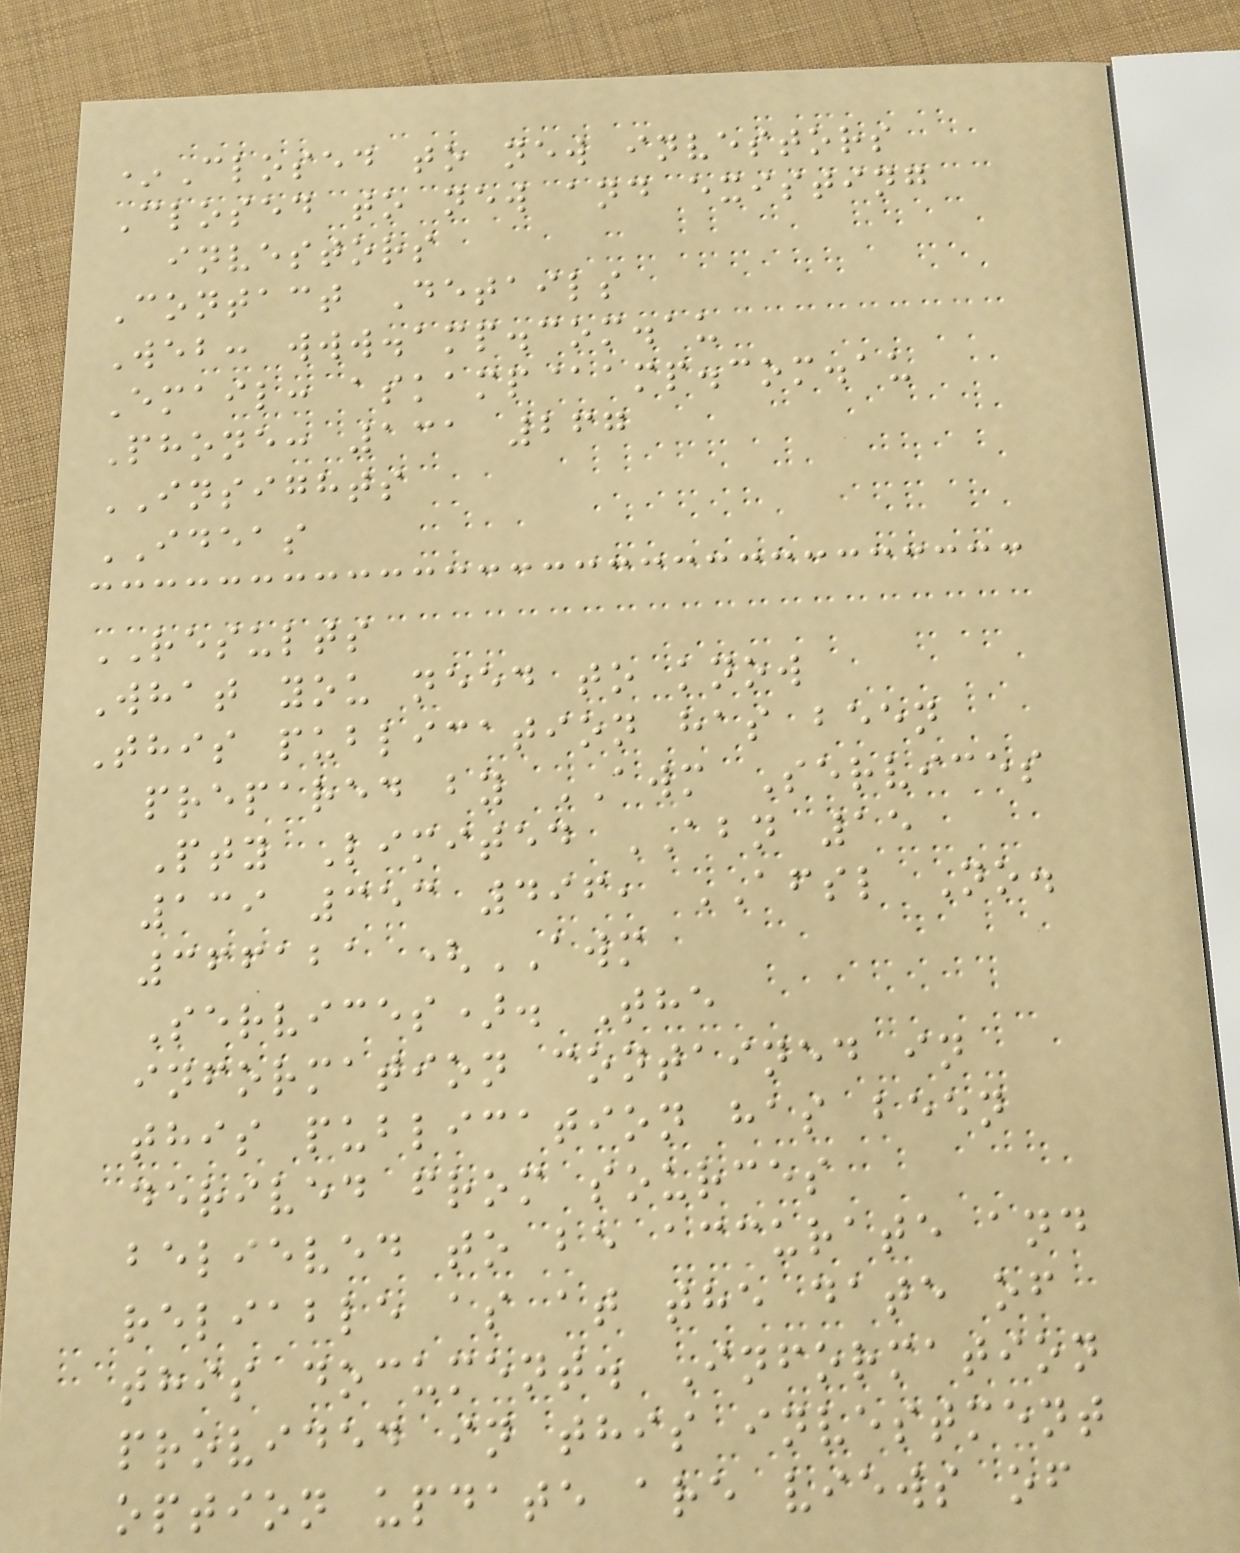*Closed to new investors
Closed to new and existing
investors
Contact Details
Web: www.amp.com.au
Email: askamp@amp.com.au
Phone: 131 267
INSIGHTS
IDEAS
RESULTS
What you need to know
This publication has been
prepared by AWM Services
Pty Limited ABN 15
139 353 496, AFSL No.
366121 (AWM
Services). The
information contained in
this publication has been
derived from sources
believed to be accurate and
reliable as at the date of
this document. Information
provided in this investment
option update are views of
